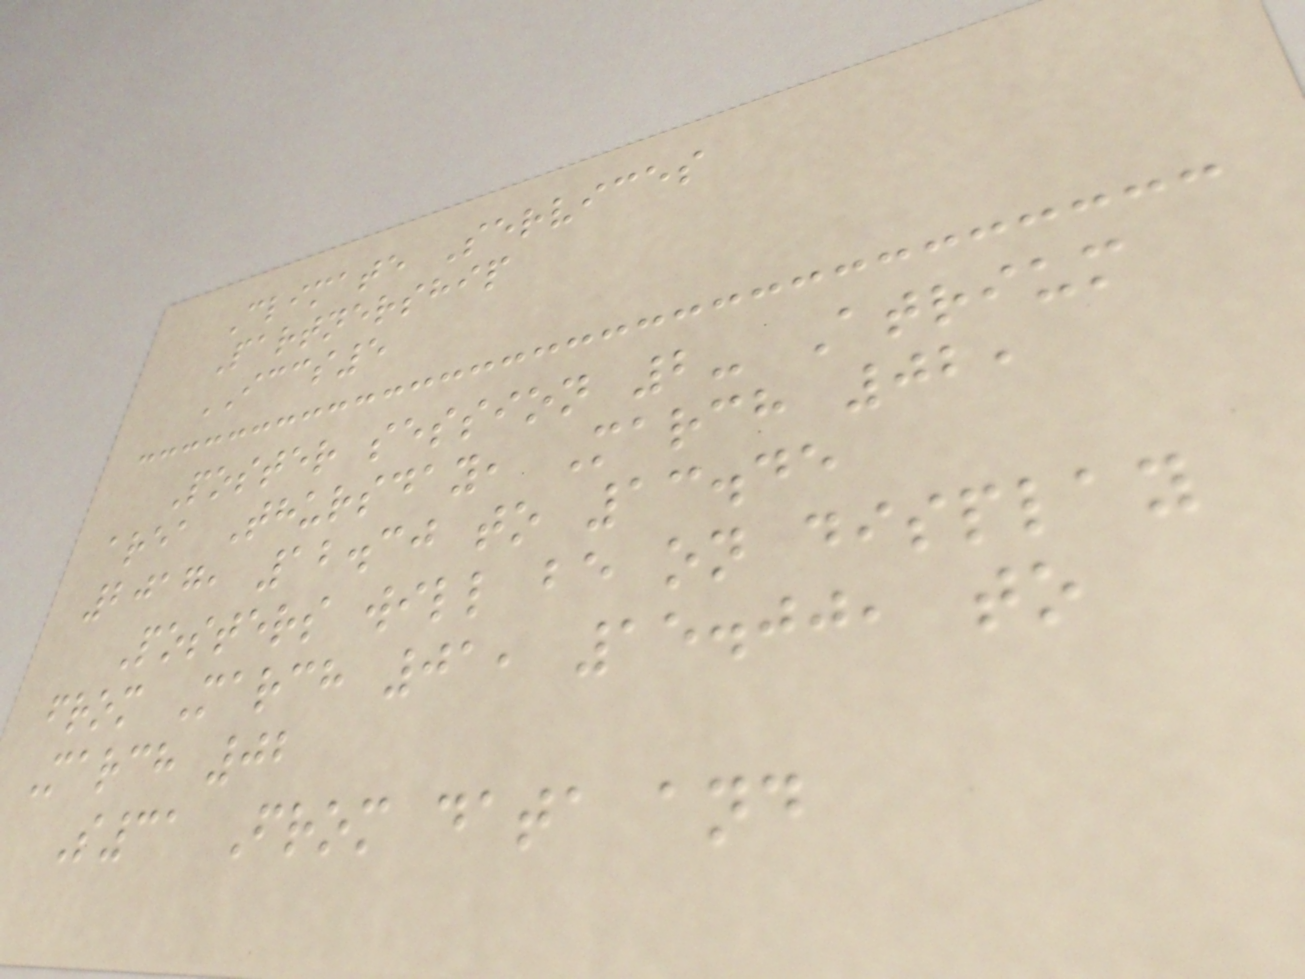Climate Services
Partnership
ICCS5
Poster session 2- Atrium
area Thursday, March 02,
2017, 12.30 to 13.45
Posters will be on display
from March 01, 15.00, to
March 02
S31 From data and
